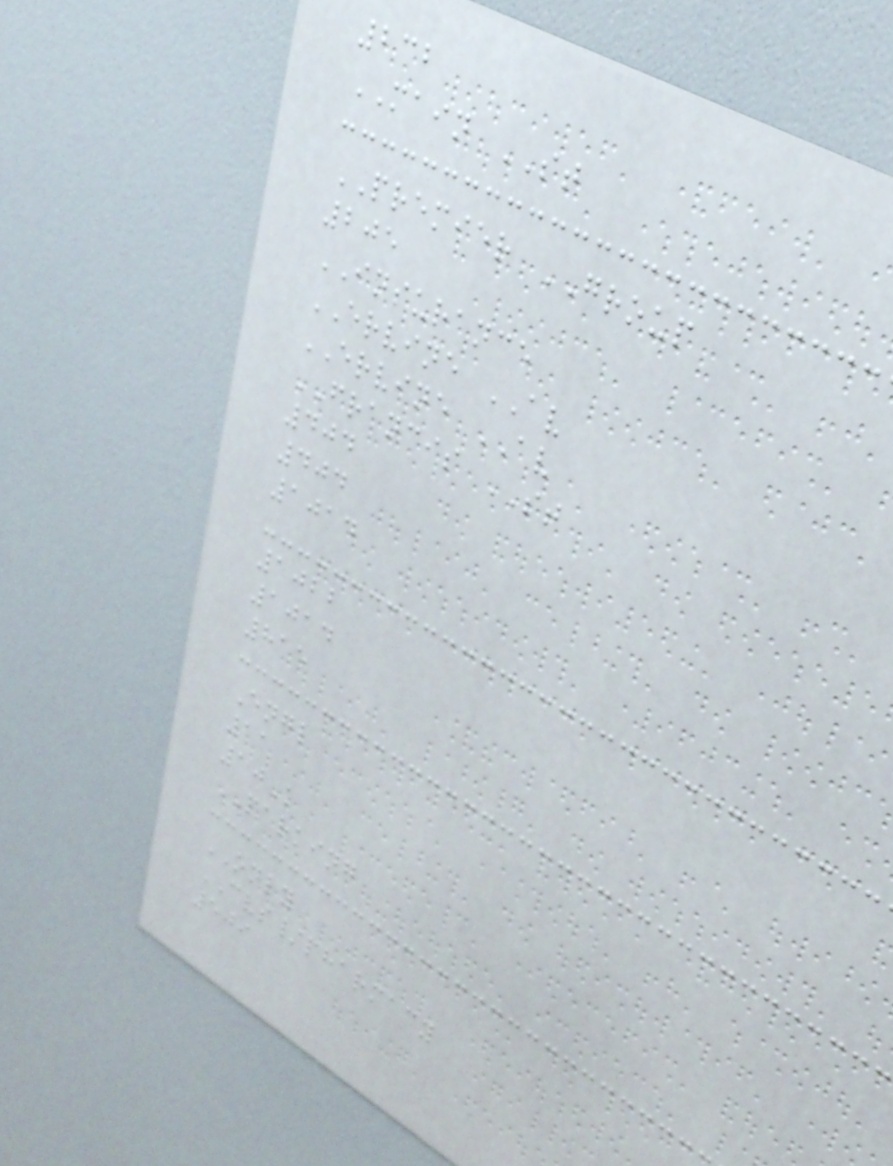232
MAIN ST
PREMIER GROUP
205
INSURANCE
ERVINE AV
ERVINE AV
FRANCIS ST
404
404
1014
1022
1014
815
Engl
11
10K
PARKING
ONLY
CVS/pharmacy
509
